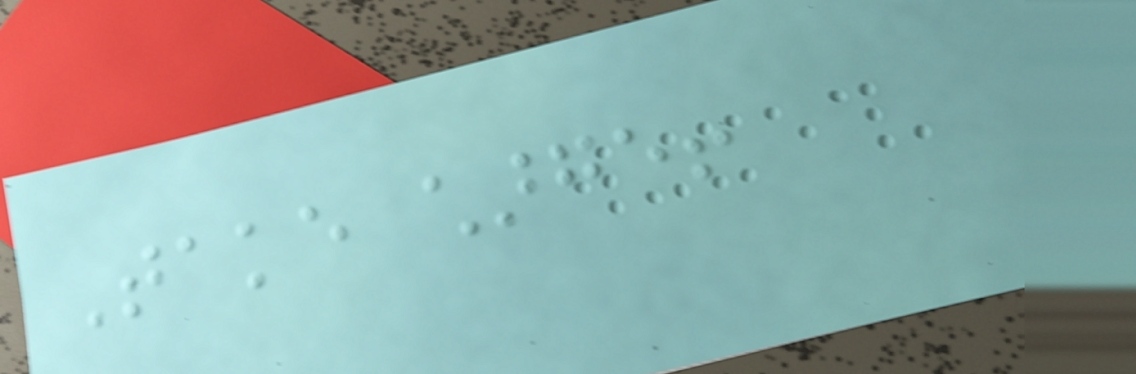Take charge!
